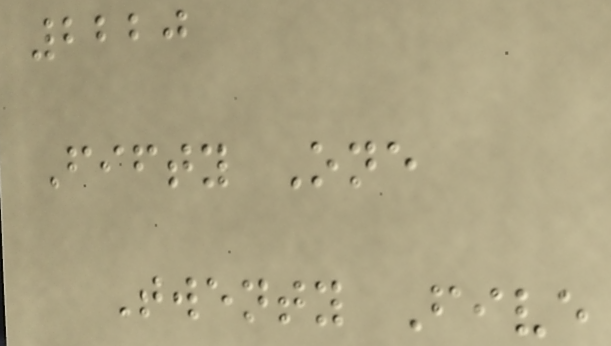2220
Fifty One
Twenty Five
